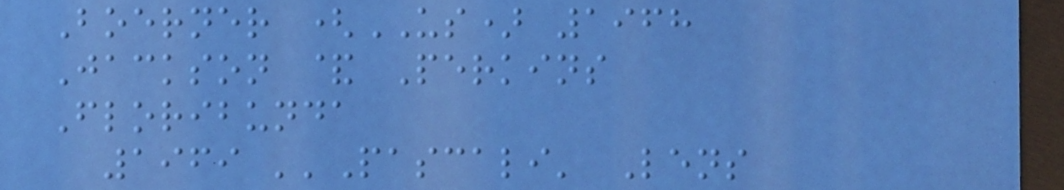Boerner (US) 1968
Jackson & Perkins
Floribunda
1969 ''Pascali' Lens
